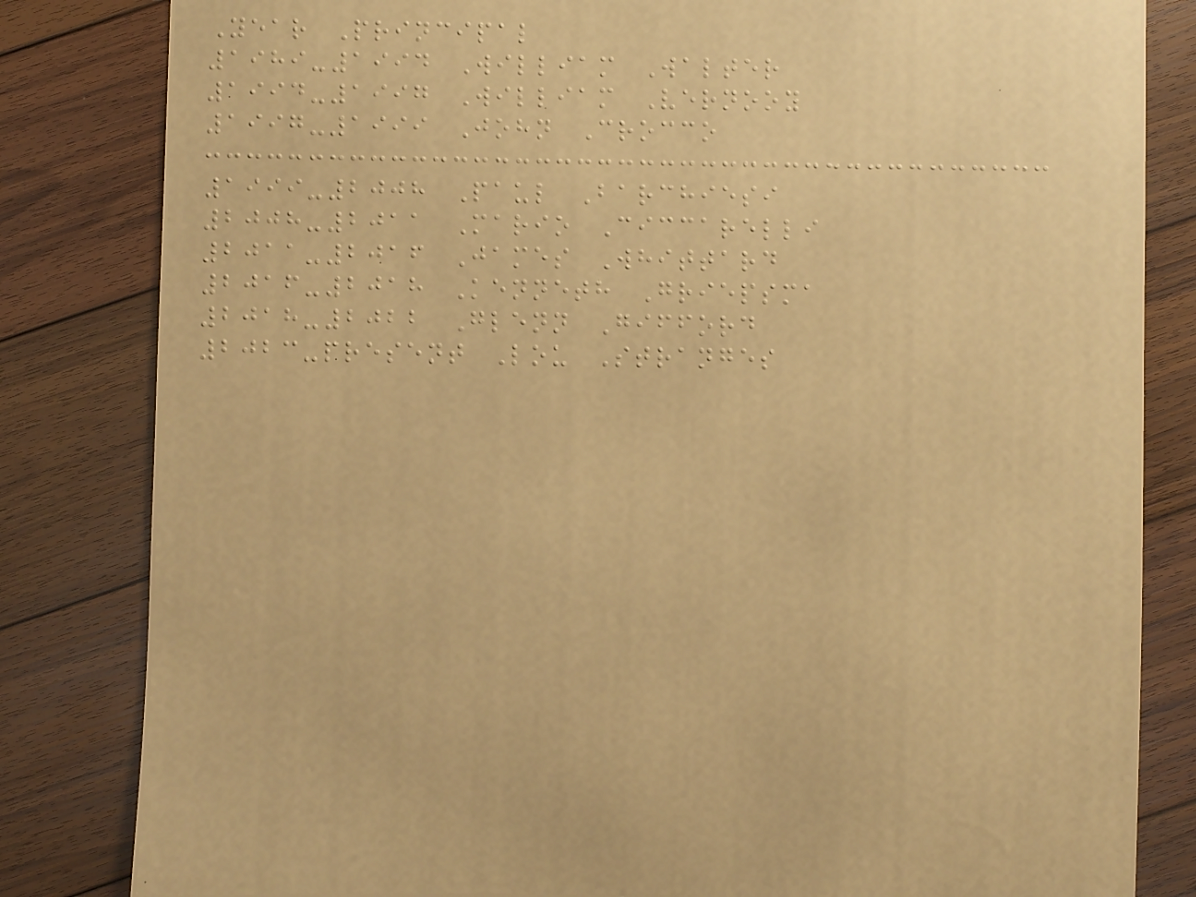Year Principal
1989-1994 William Walter
1994-1997 William Vernooy
1997-1999 John Crocco
1999-2008 Paul Barchiesi
2008-2011 Mario Ciccarelli
2011-2016 James Whittard
2016-2018 Kenneth Griepsma
2018-2022 Glenn Gifford
2023-present Lou Stranges
